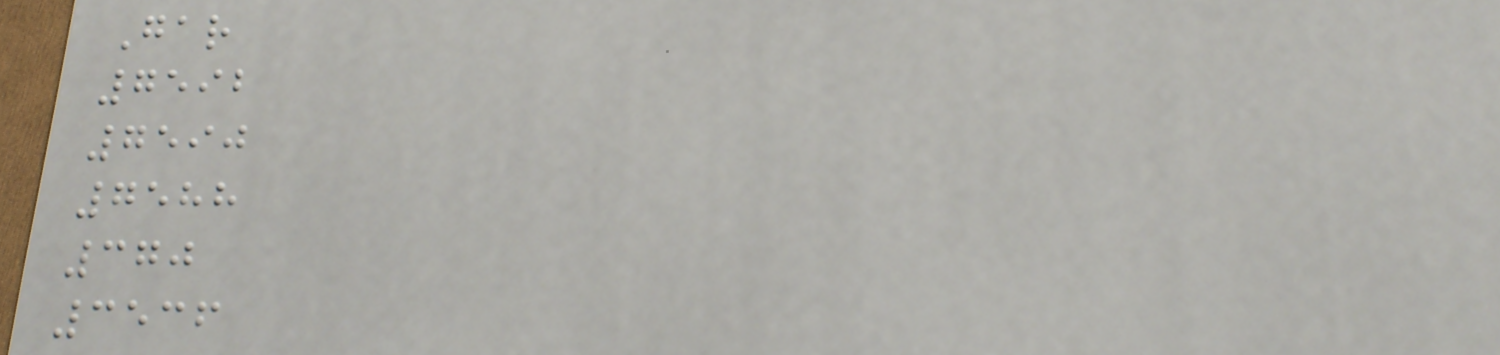Gar
7592
7590
7588
370
3536
